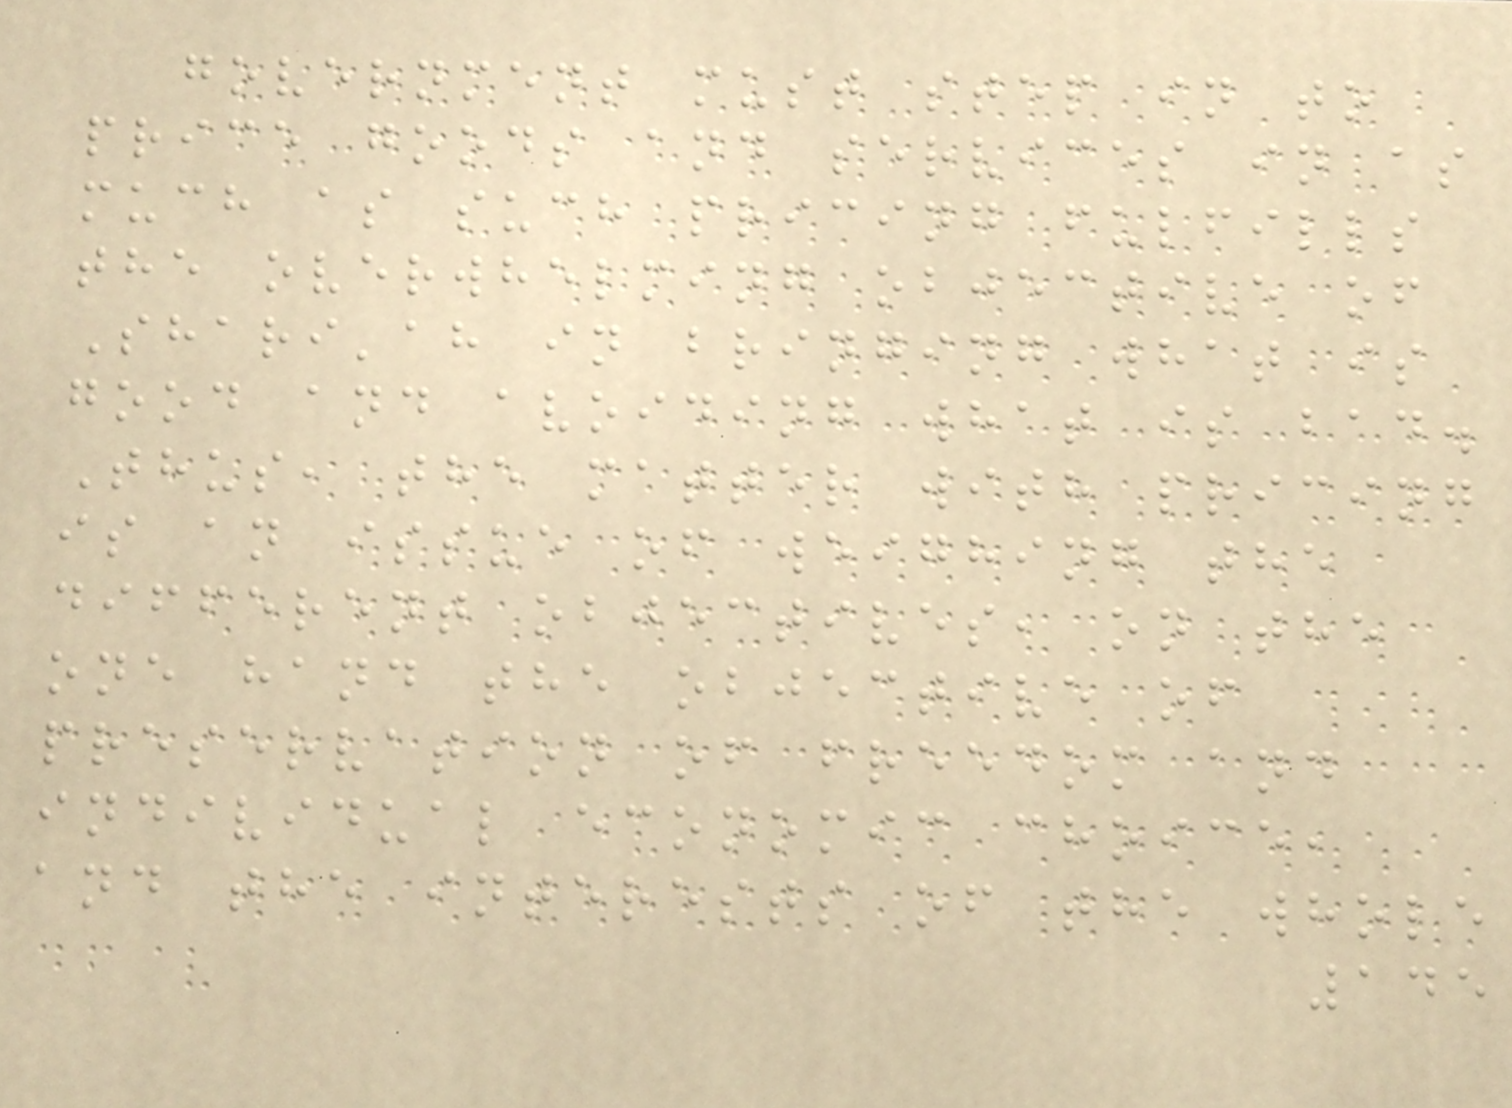government must step in to
price goods and services in as
much as such pricing fulfills
the overwhelming objective of
Shari'ah in bringing what is
good and avoiding what is bad.
Thus, the matter with pricing
is an issue of weighing the
different objectives, on the
one hand the objective of
preservation of freedom and
individual economic choice,
and the interests of the whole
145
